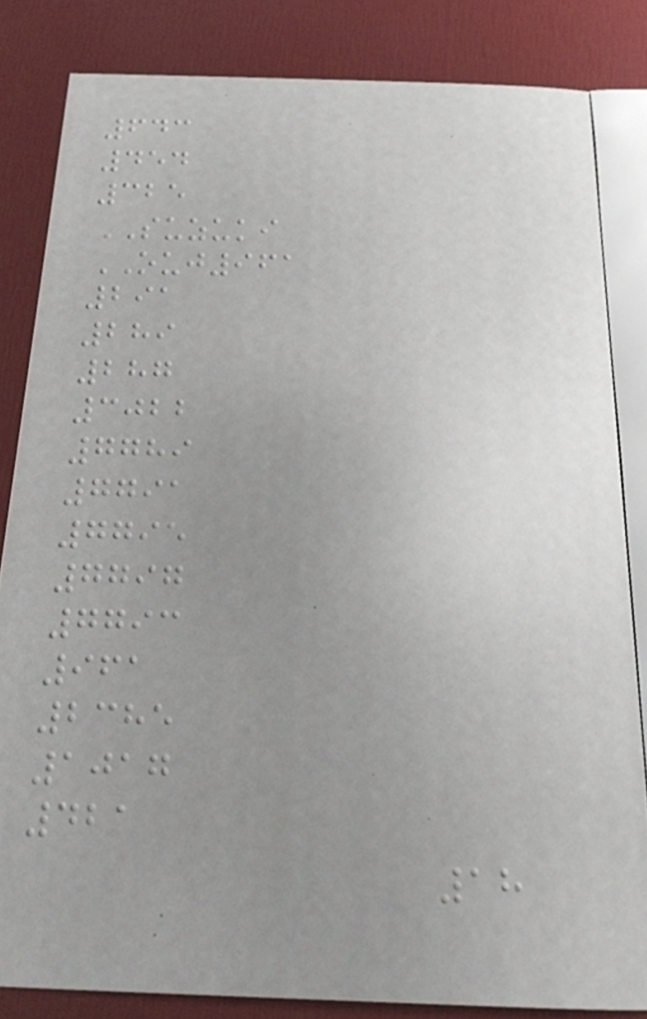643
454
325
SUZUKI
OUJ961
291
289
287
3022
7789
7791
7795
7797
7793
961
2385
1017
421
18
